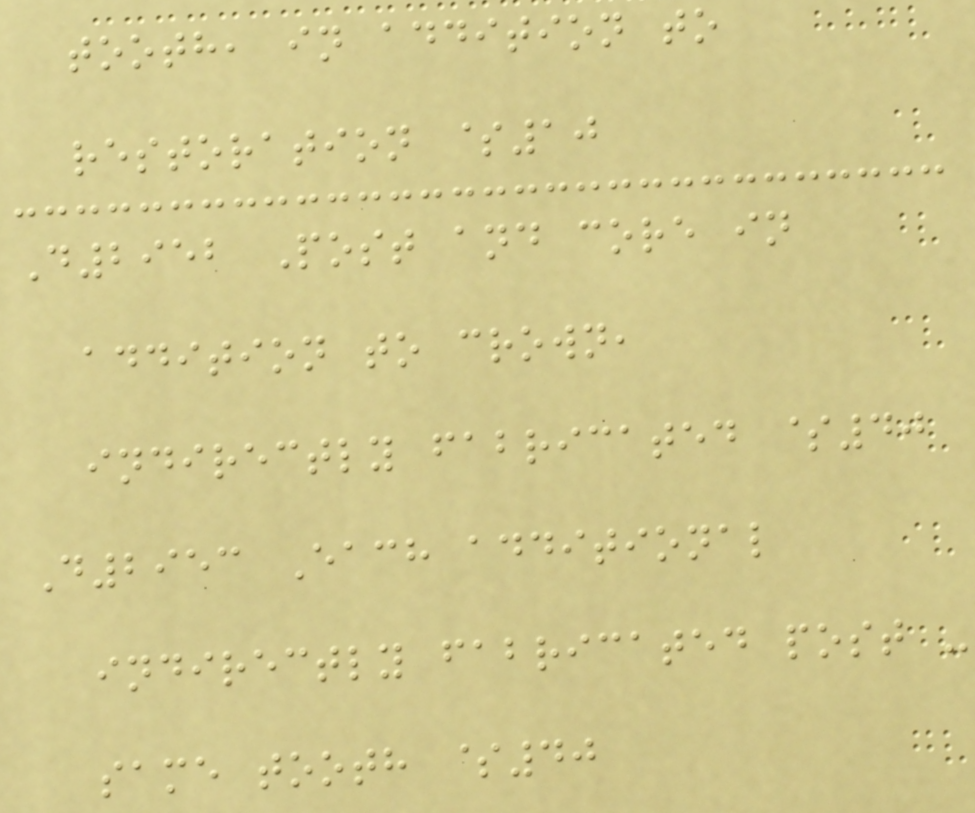tooth, in addition to
restoration $10
D2952 Post and core in
addition to crown,
indirectly fabricated $40
D2953 Each additional
indirectly fabricated post -
same tooth $40
